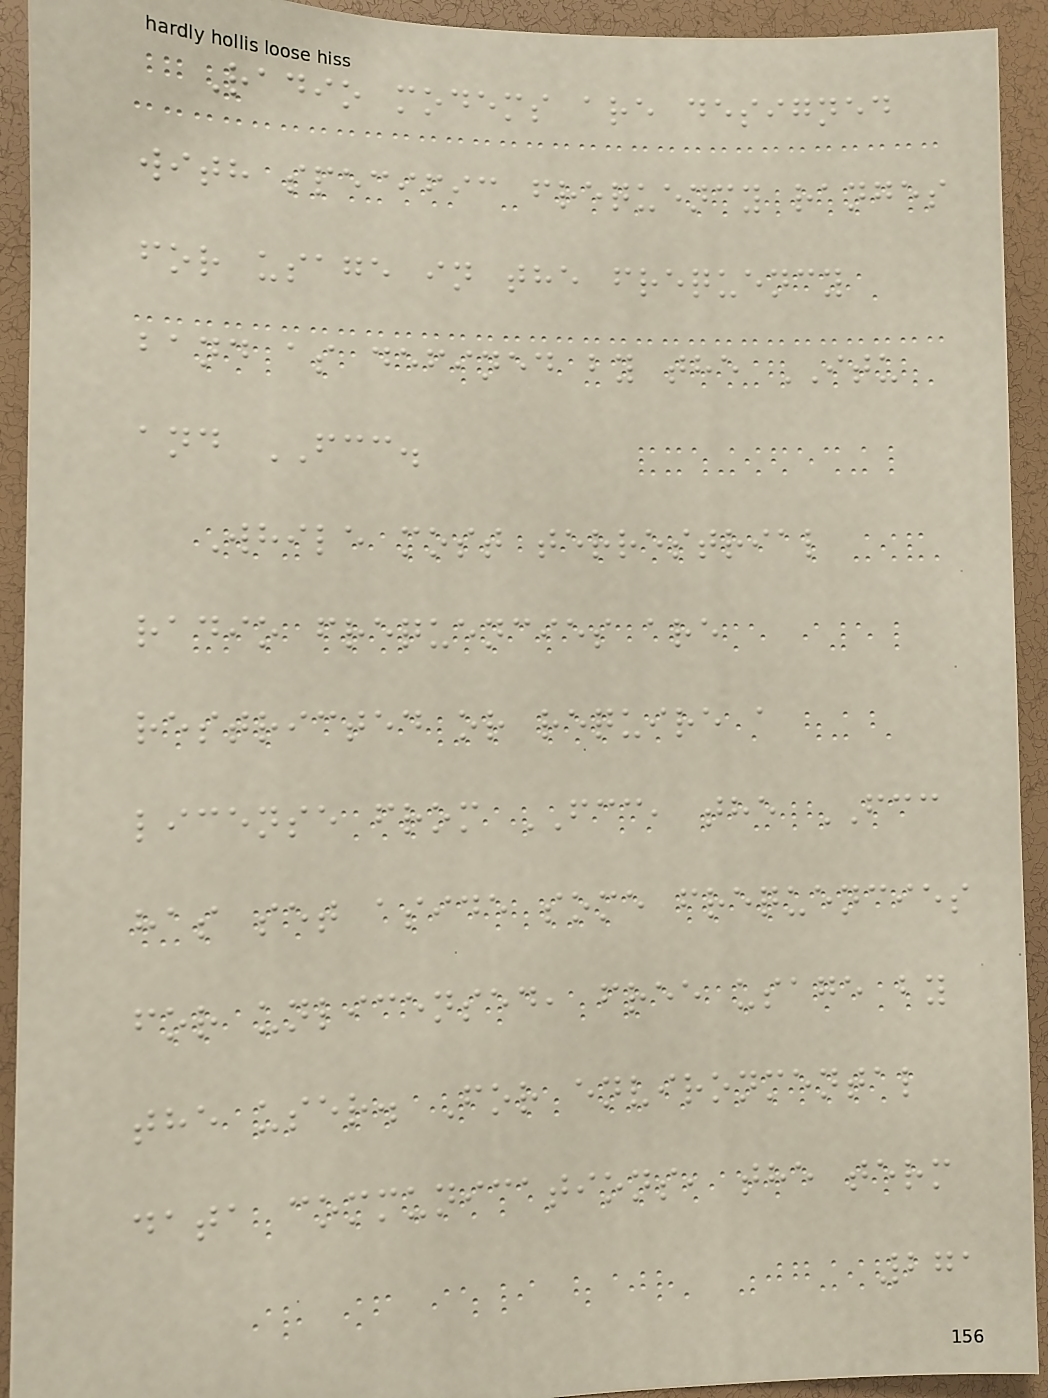Radio modems are designed
with specific frequency ranges
for usage in the frequency
band as defined by the ITU
and FCC.
While most terrestrial
radio frequencies are
restricted or require a
license from FCC, the FCC
has set aside some frequencies
for unlicensed, free usage by
the user. For environmental
data communications, the term
271
